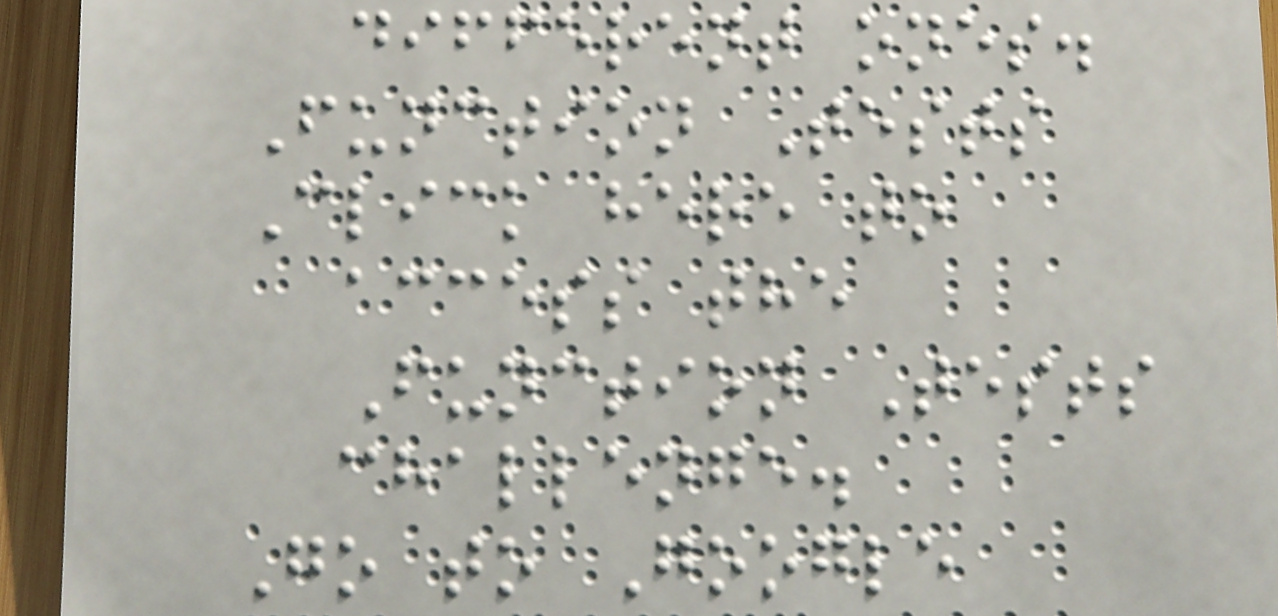different ones.
Function Tests
Click here to
access the
Function Tests
challenge.
Go to Google
